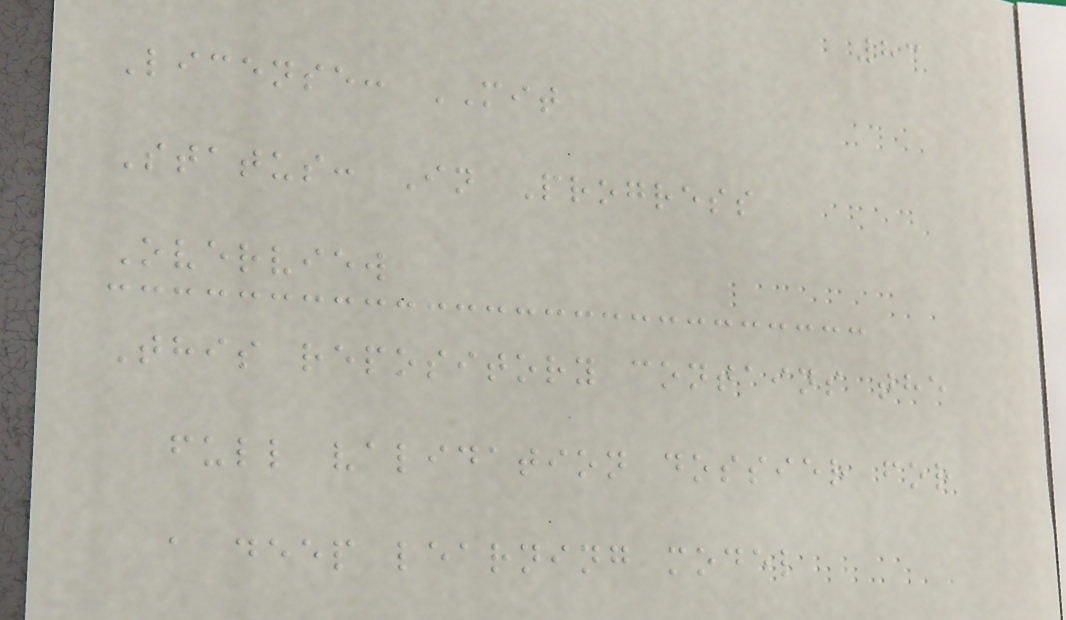83
License: MIT
Status: In Progress
Overview
This repository contains the
full validation dossier for
a deep learning model
